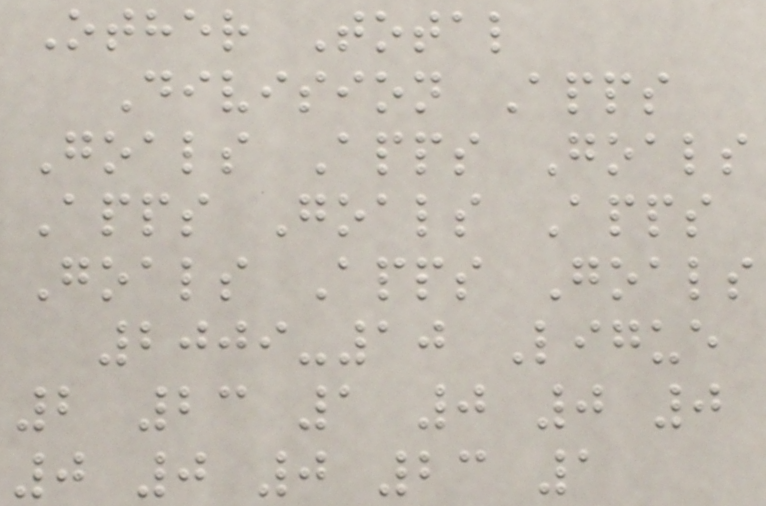Other Total
Division Apps
Goals Apps Goals
Apps Goals Apps
Goals Apps Goals
2009-10 Ligue
2 23 1 0 0 0
0 0 0 23 1
